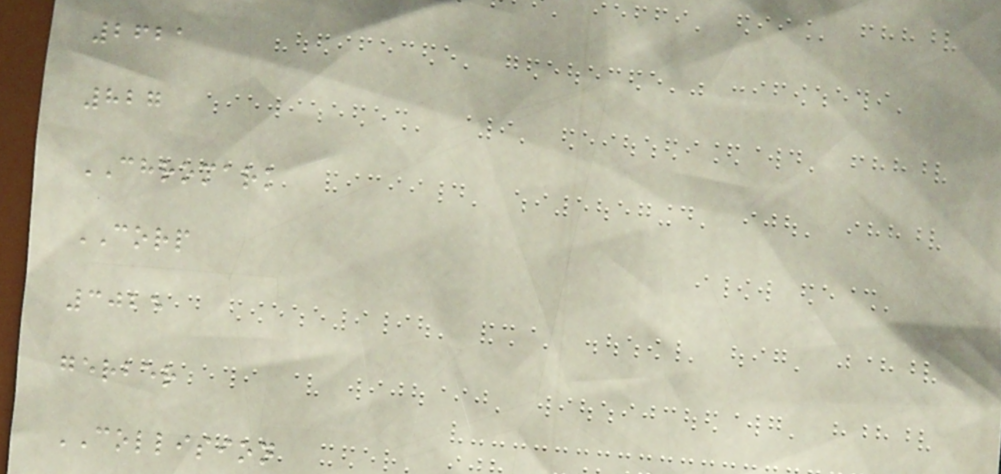2621
827
CHROMARK
CORP
3025
gerber
COLLISION
